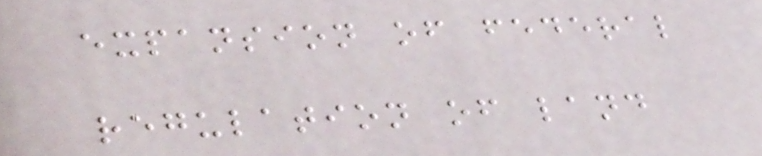expansion of federal
regulation of land
